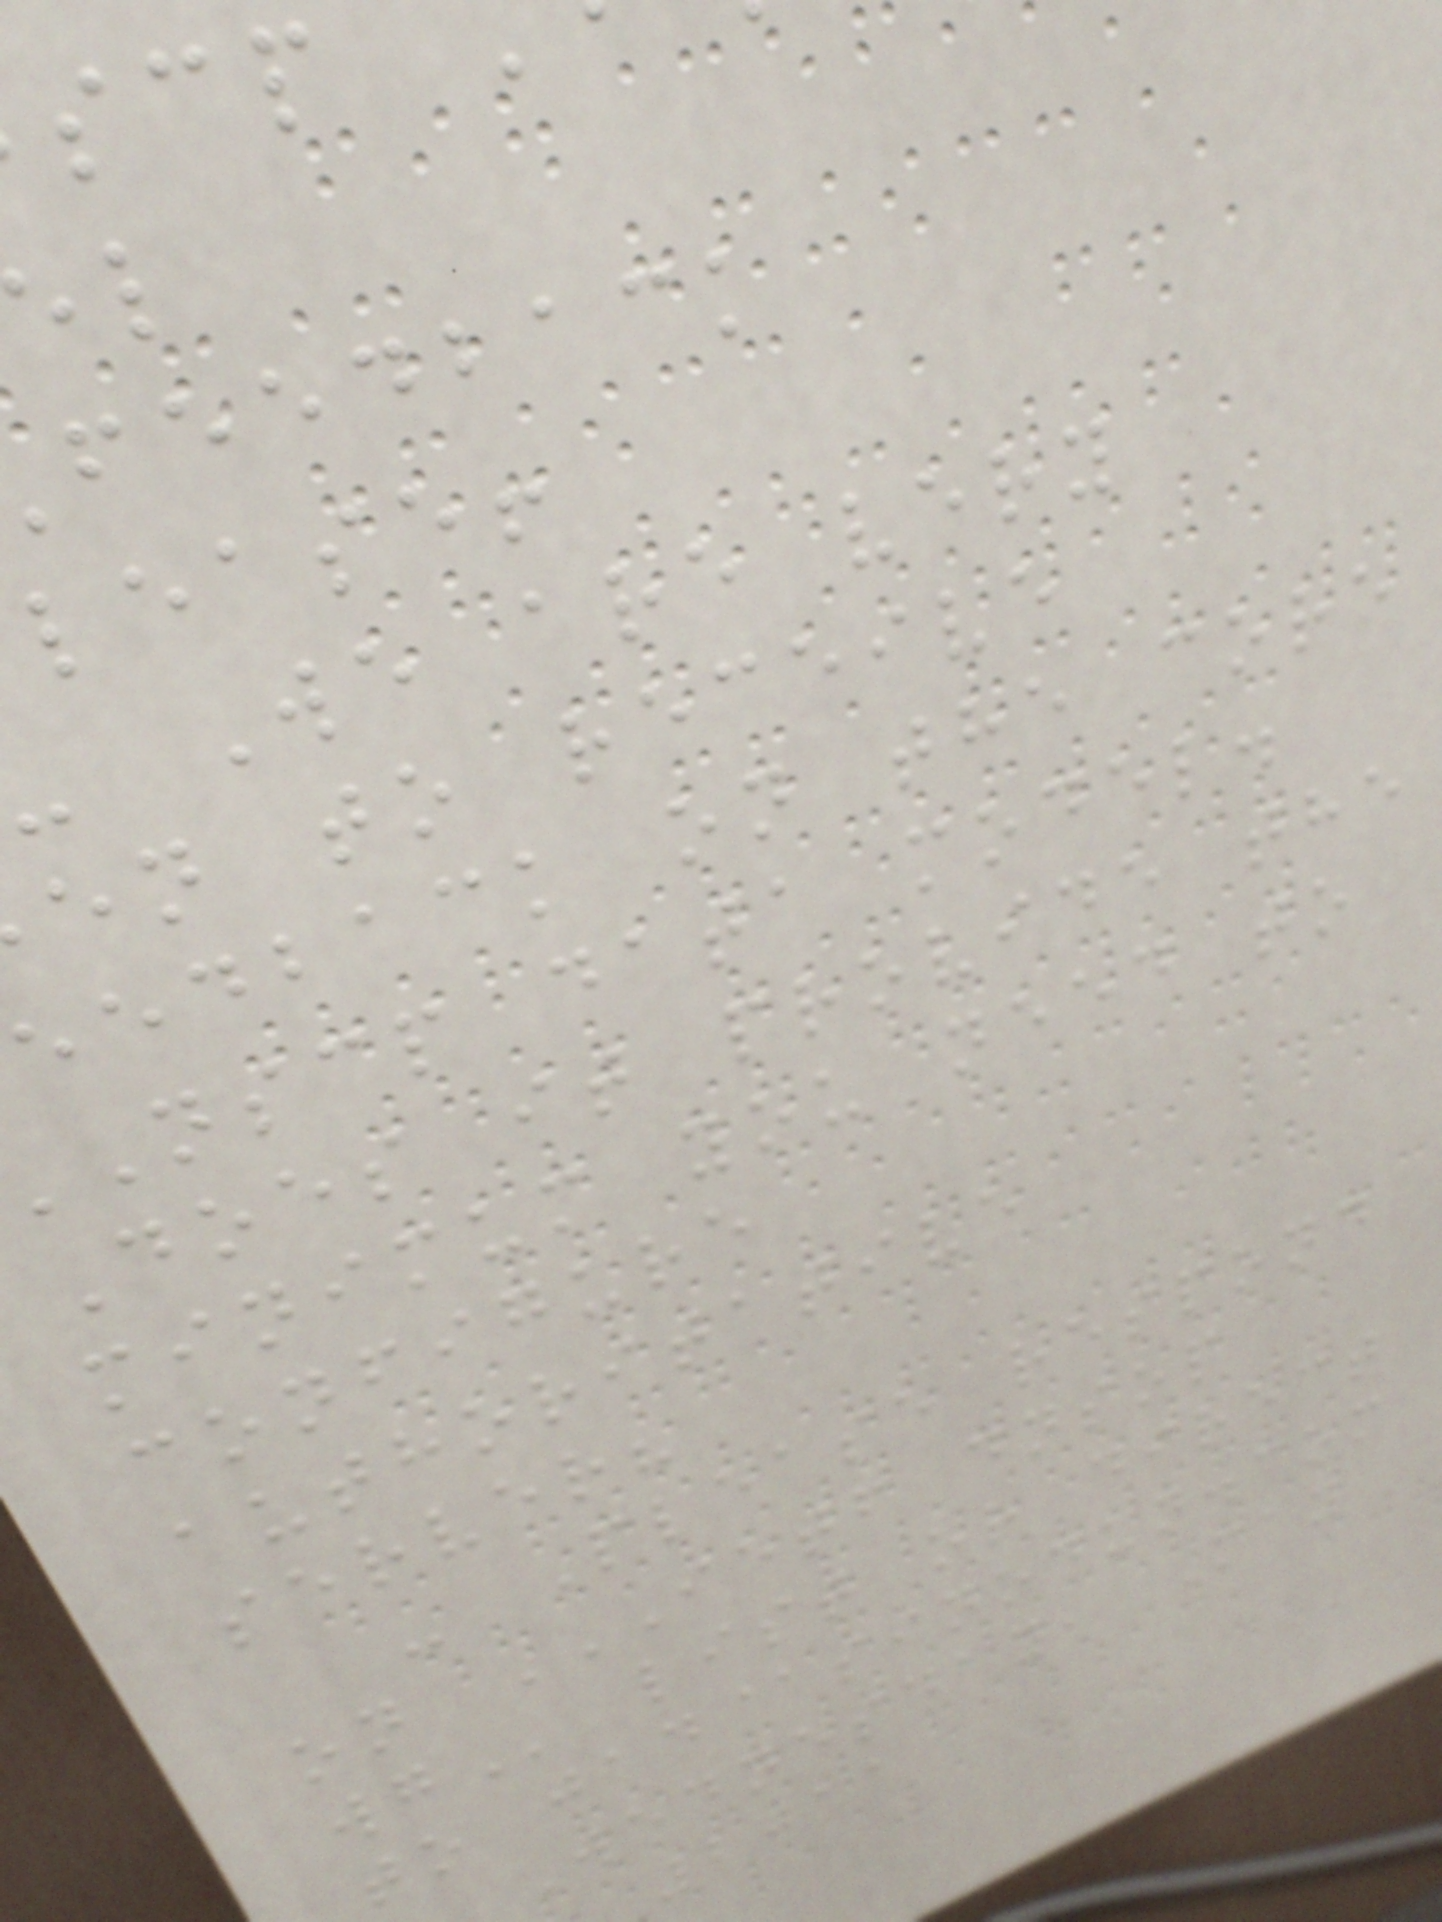feedback
lease!
We are very
en to receive
eedback on the core
nscp data model.
Does it provide the
minimum you need to
configure
authoritative
server?
- Please respond
on IETF DNSOP
list or direct
to jad@sinodun.com
Wednesday, May
2011
